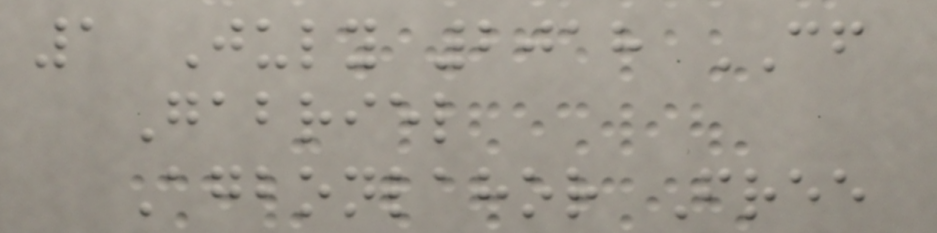1 July 2018 CF
Gabriel
Agbonlahor Free
